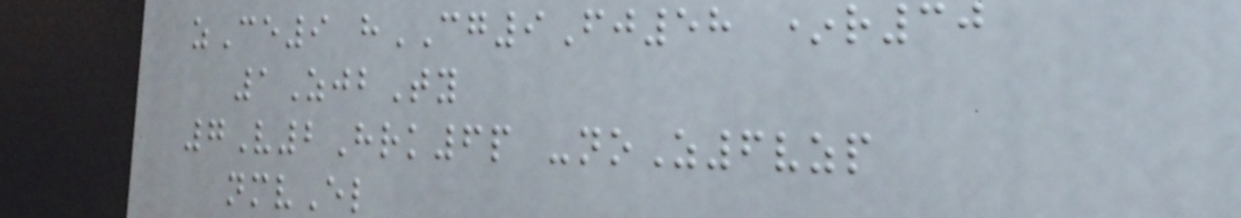zCe9 hCG9Fj58 *r30
1ZjbTy
7V2Hrk6p -noZ6vzp
nmvEl
